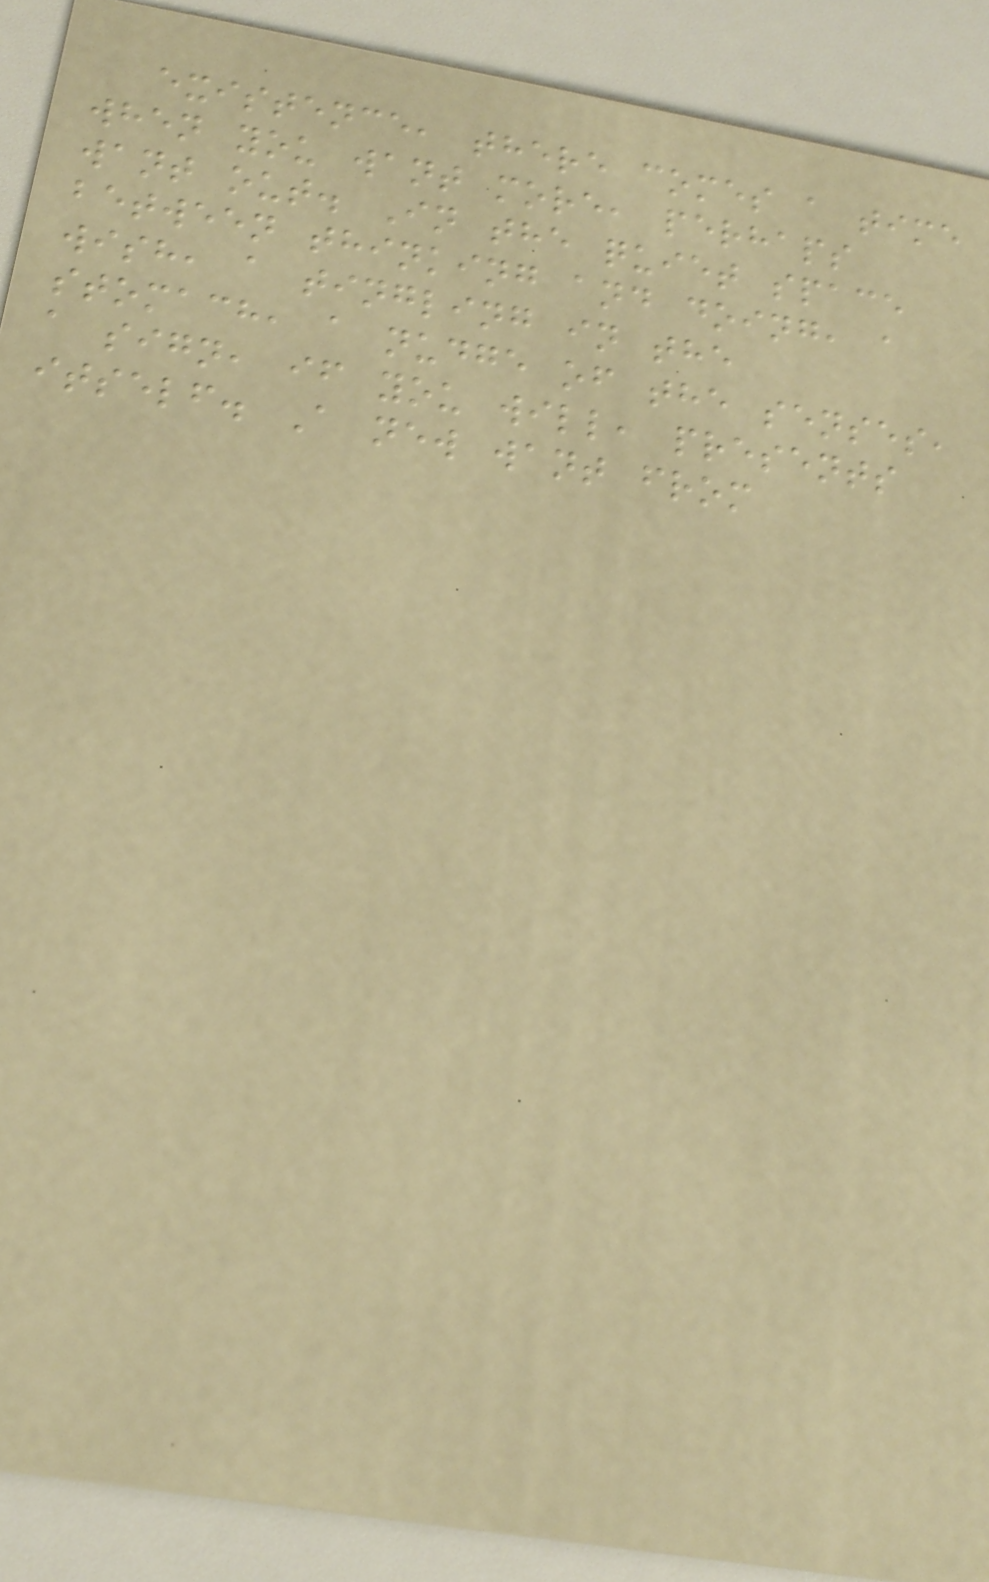existence, there comes a time
when you want more, perhaps
want out. In the quiet space
between thinking and doing, a
wish, a tingling in the
stomach, a nudge of the senses,
a sign, if you will, presents
itself. A new want from
